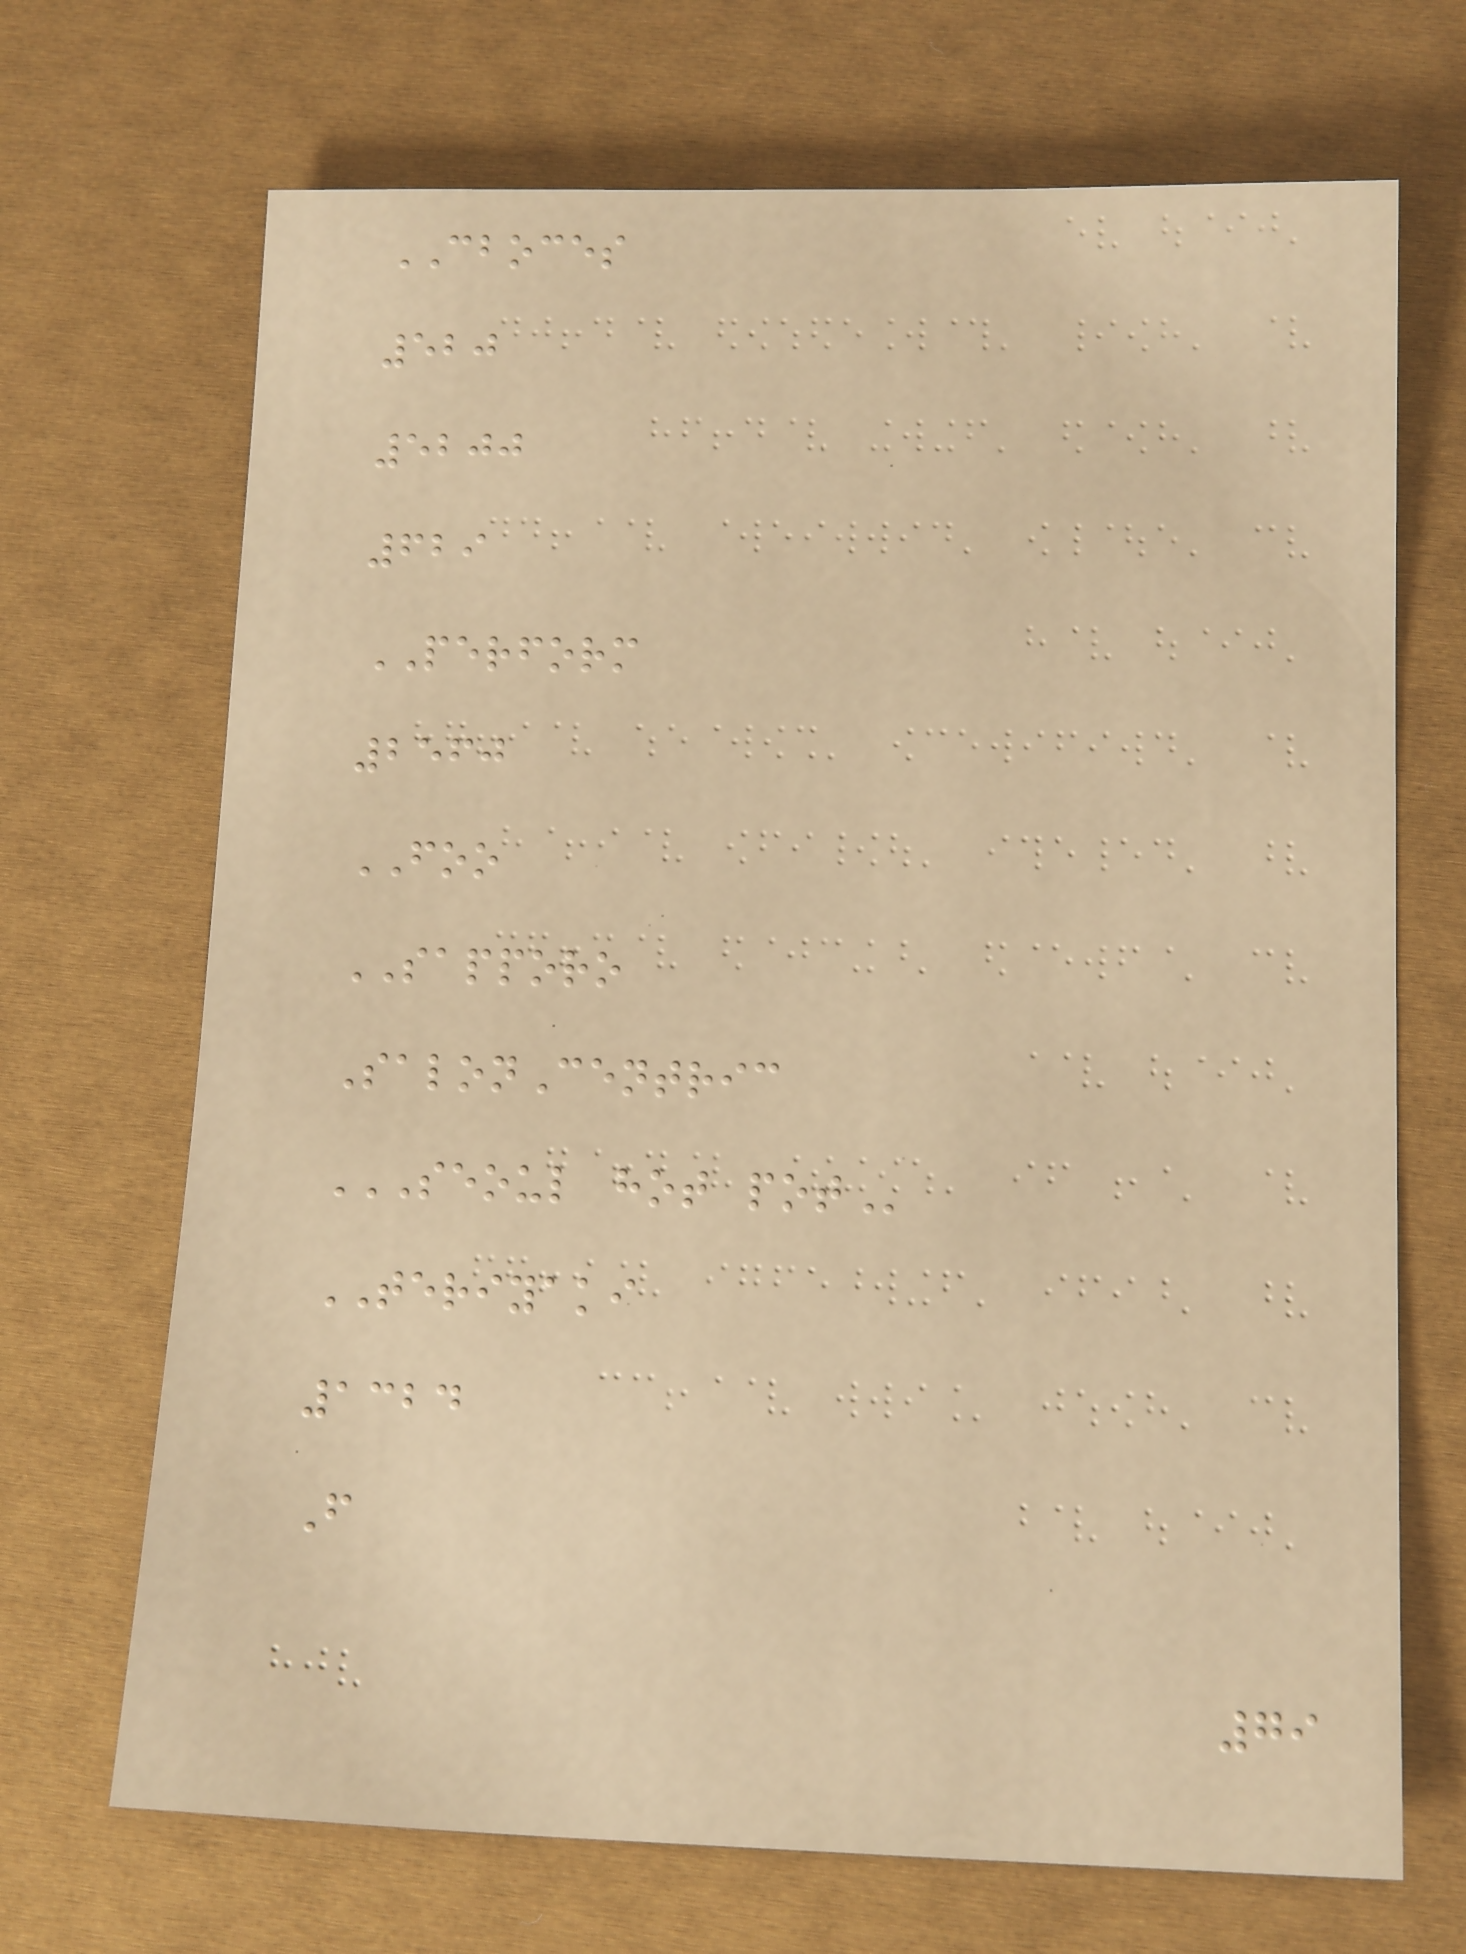CBOCES
520
5200
629
PERFORM
2560
FOO
SAPPORO
SalonCentric
SEOUL HOT POT
TERIYAKI
1324
F
79
